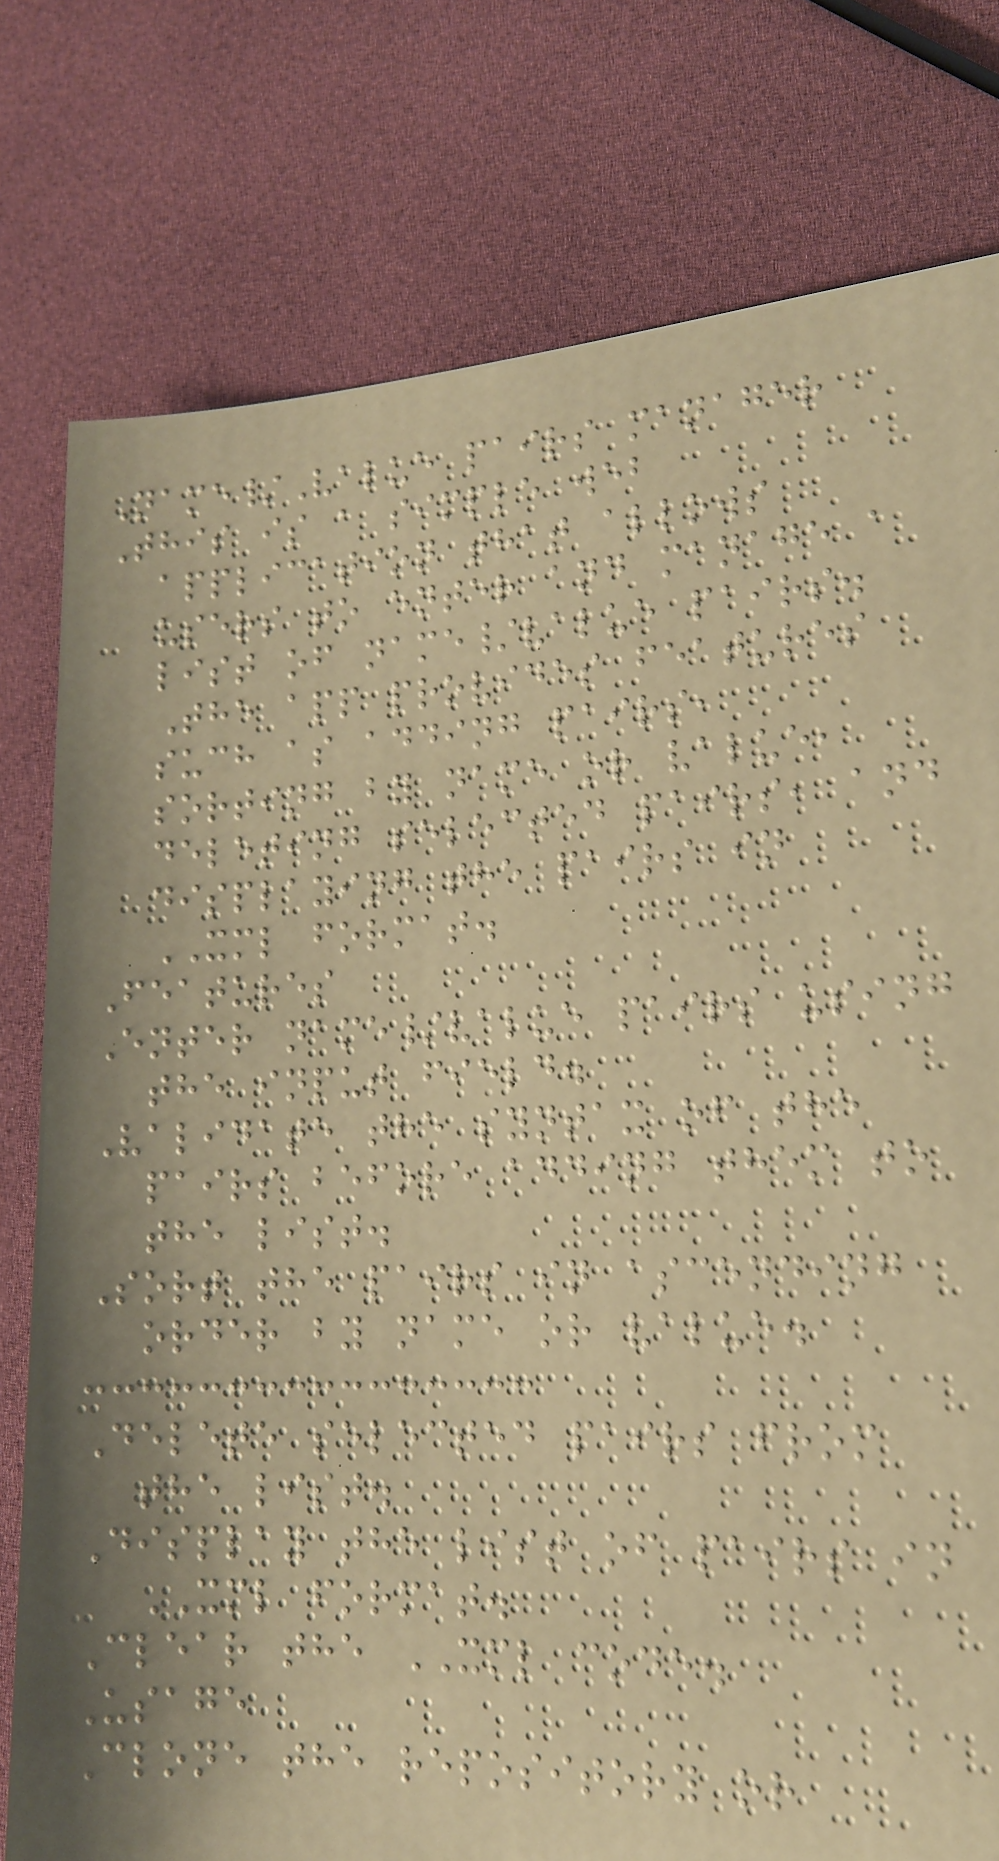Name/Value pairs manager
This is a simple web
application that allows
users to enter and manage a
list of name/value pairs.
The app provides features
such as adding pairs,
sorting by name or value,
deleting selected pairs, and
displaying the pairs in
XML format.
Features
Enter name/value pairs using
the input field.
Validate the syntax of the
pairs before adding them to
the list.
Sort the pairs in ascending
order by name or value.
Delete selected pairs from
the list.
Display the list of pairs in
XML format.
Clear the XML code.
Usage
Clone the repository or
